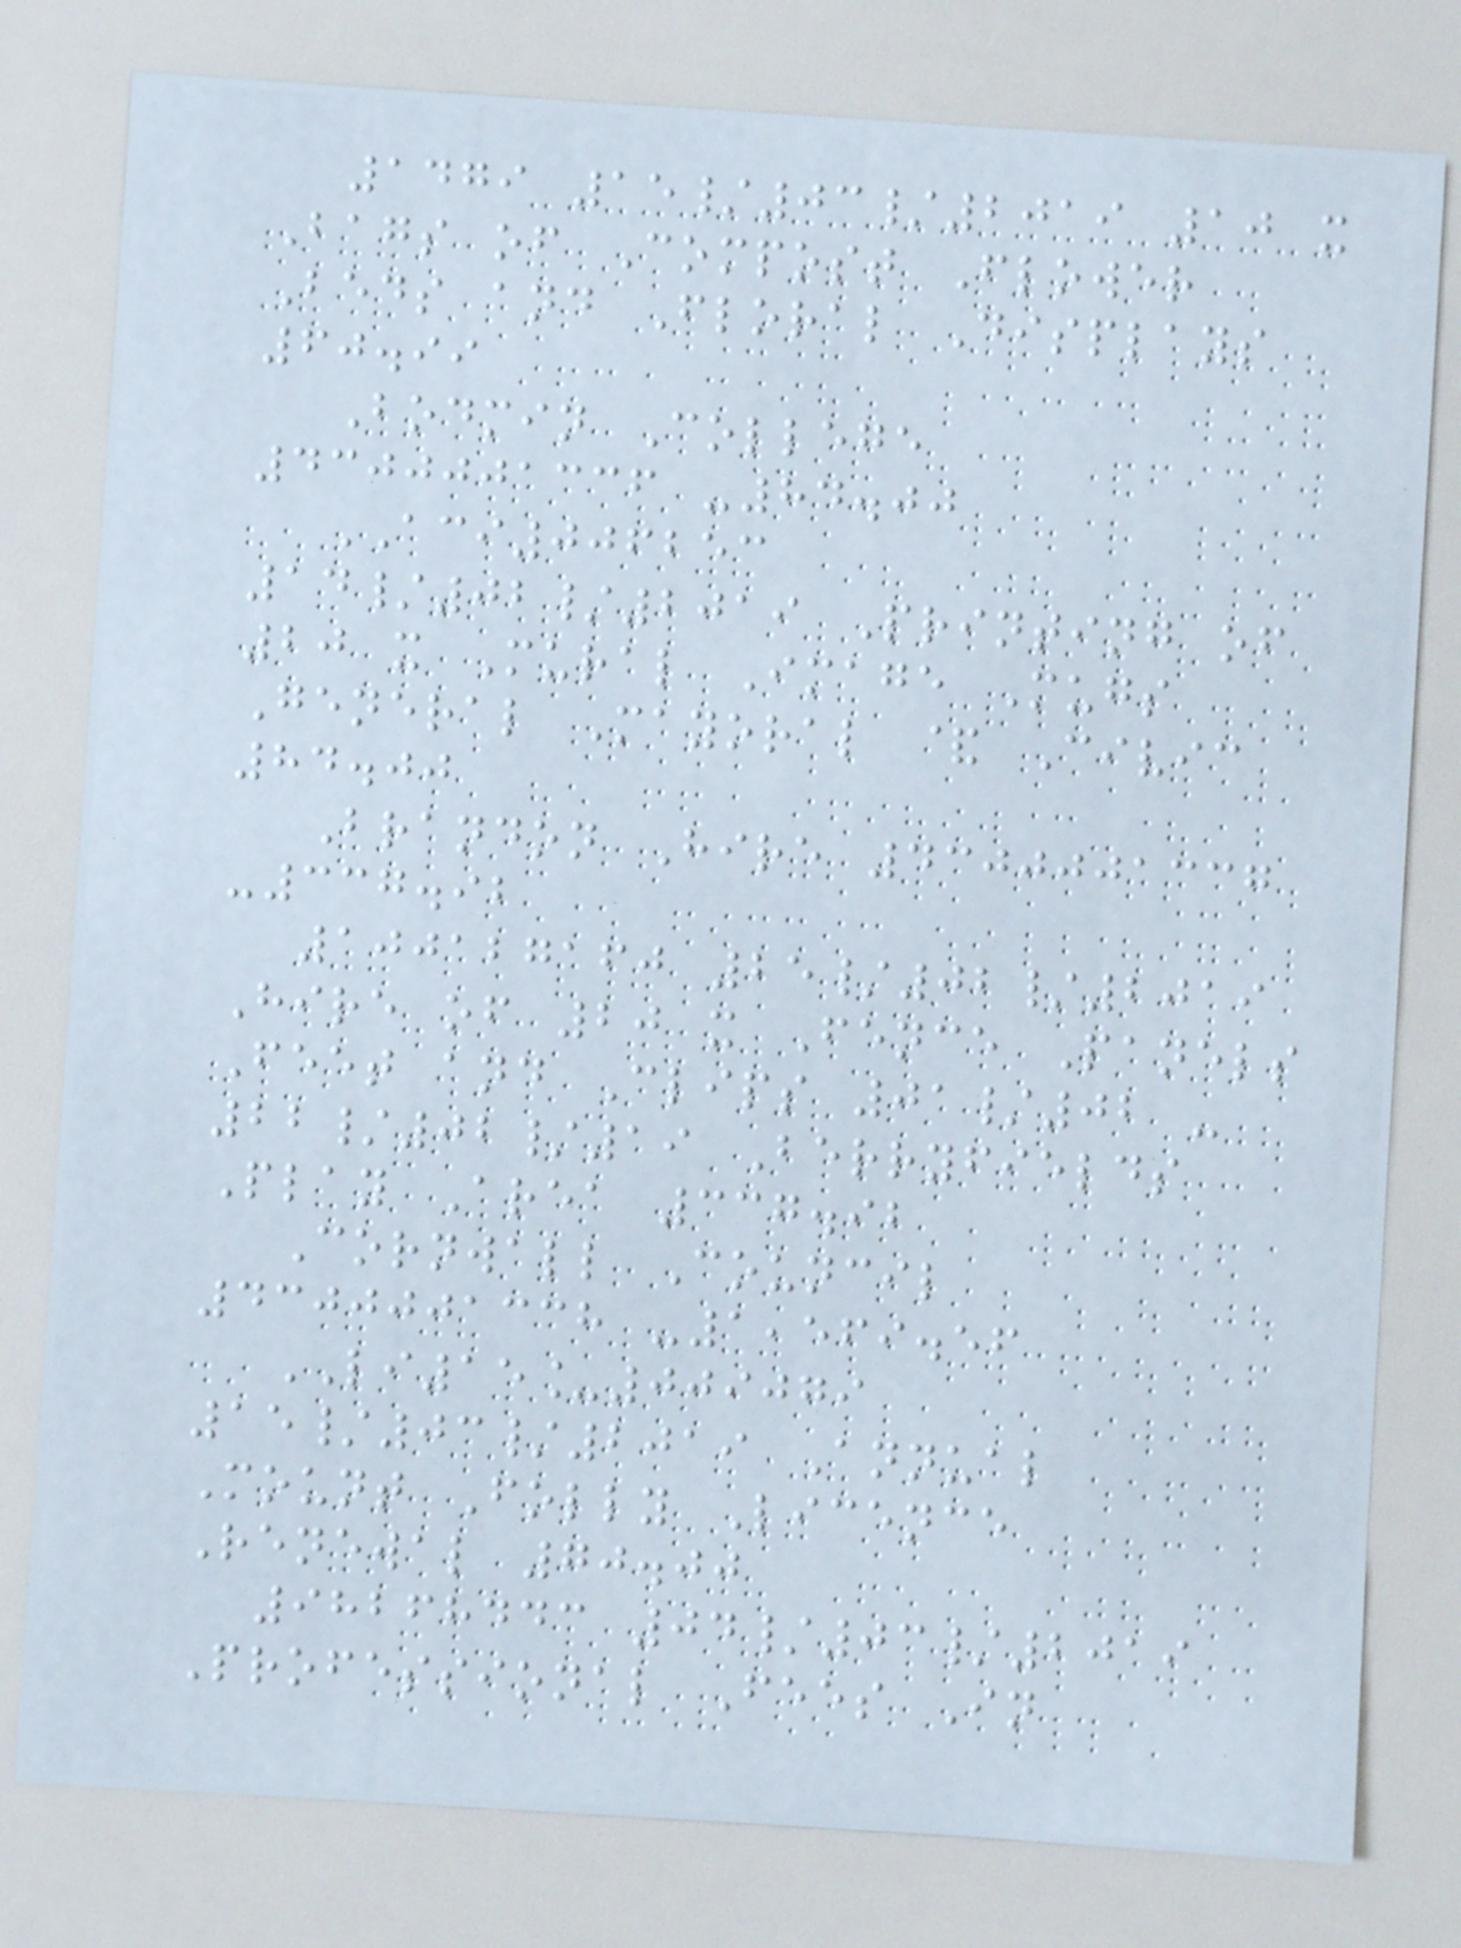1479 15/03/2019 10 x
Bags of Compost Flower
Beds and Floral Displays
60.99
Bodmin College
4300001336 -84.00
ACI006253
14/02/2019 Printing of
20 x Mural Image Mugs
General Mayoral & Civic
84.00
Brandon Hire 4300001337
-337.92
100127160 25/02/2019
Hire of 20 x Fence Panels
Feet and Clips 01/02 -
22/02/19 Berryfields
Play Area 337.92
Cornwall Council
4300001338 -1,569.56
LI15_009079
15/03/2019 Annual
Mount Folly Licence
Renewal 70.00
98268443 04/03/2019
Professional Fees In
